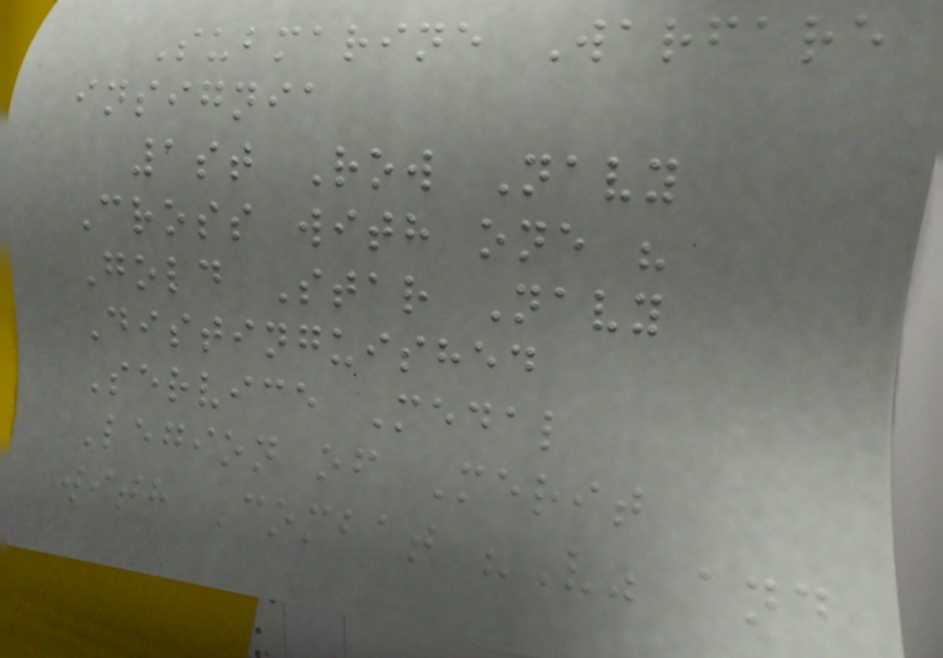Submarine Warfare
insignia
1st Row Navy
Cross with one "
Gold Star Navy
Distinguished
Service Medal
Legion of Merit
with Combat "V" and
